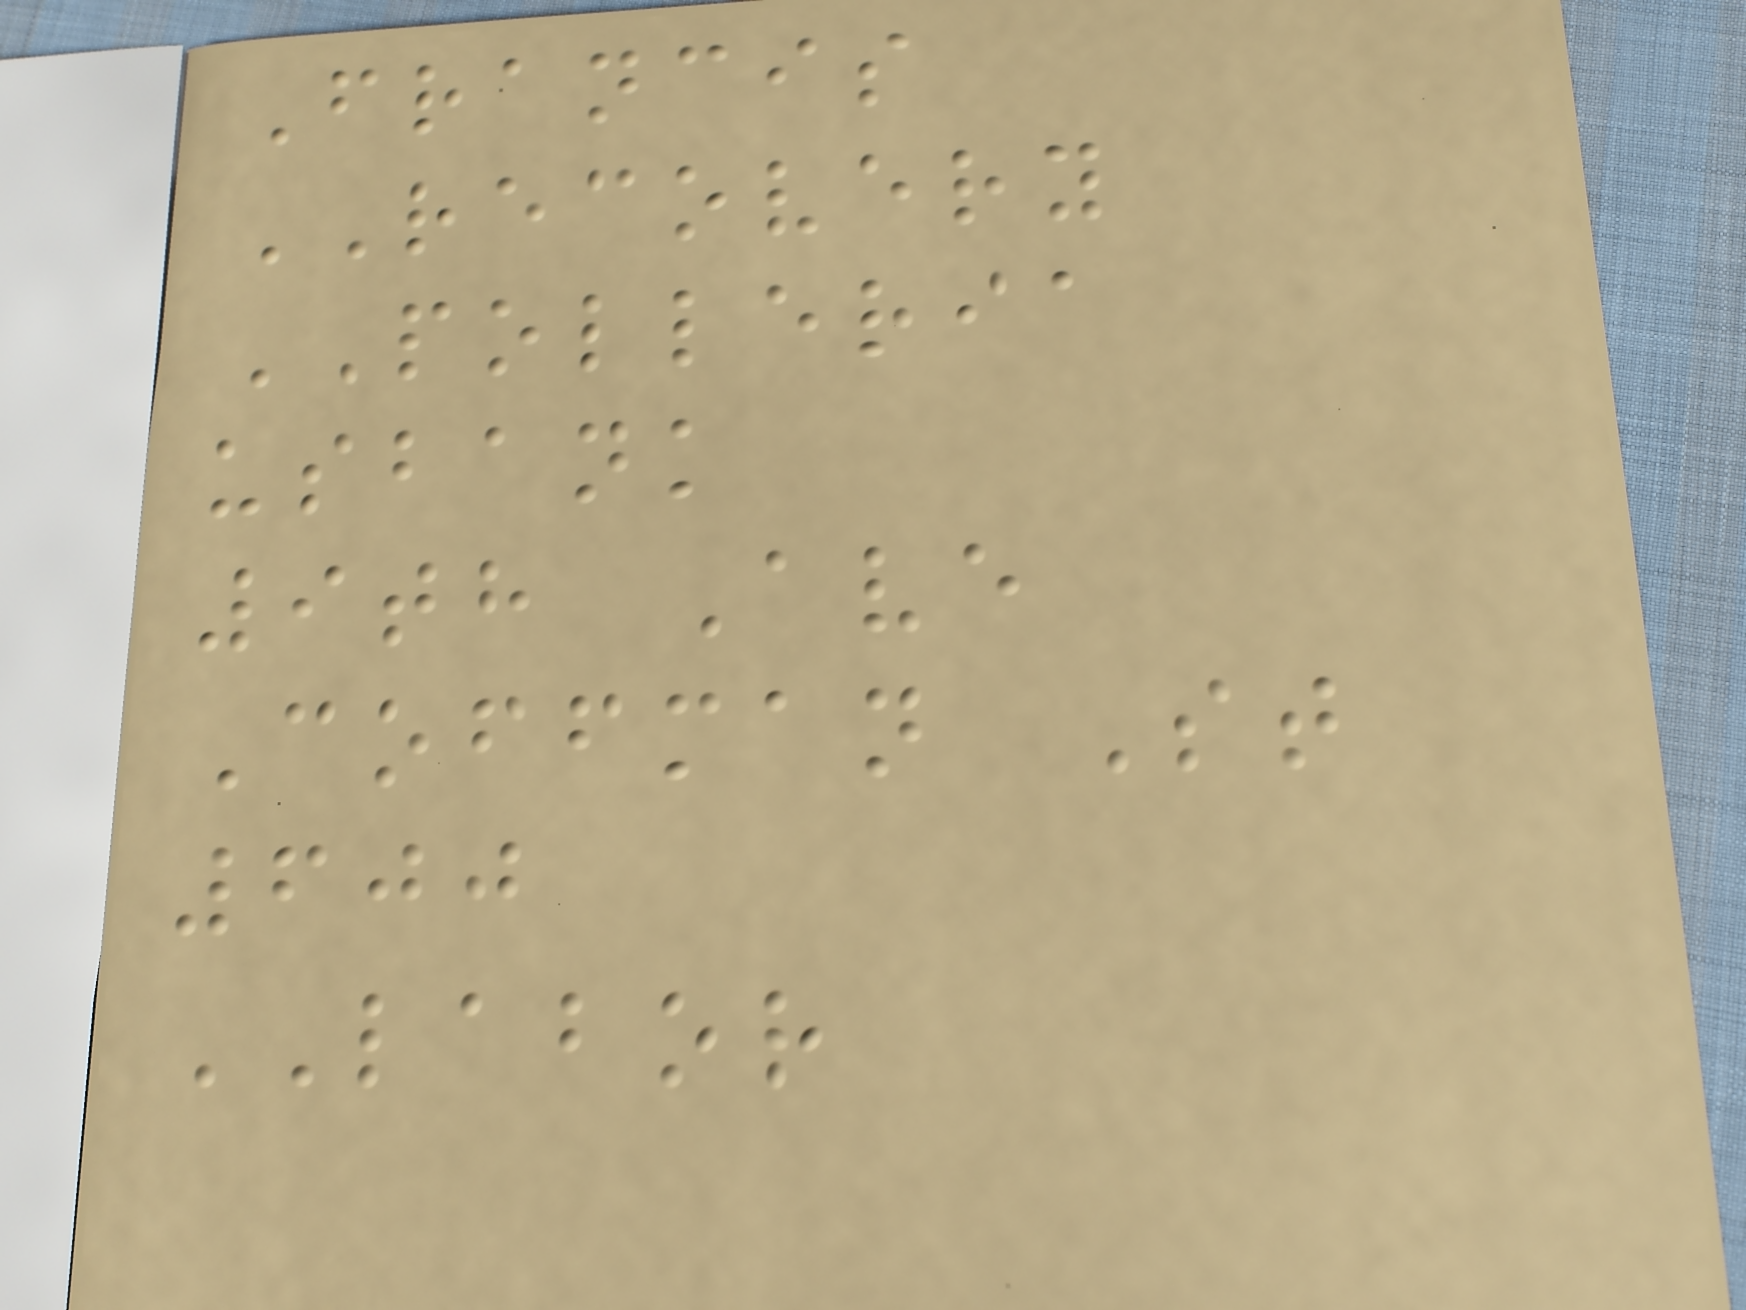Francis
RECOVERY
POLLERIA
usbank
9th Ave
Coffman St
600
LABOR
